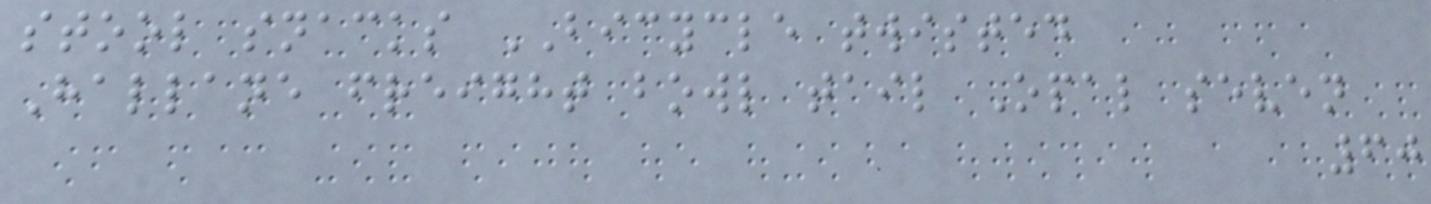stool snacks BICYCLE twisted
Hallane freight bowl tail Opal seven
60
